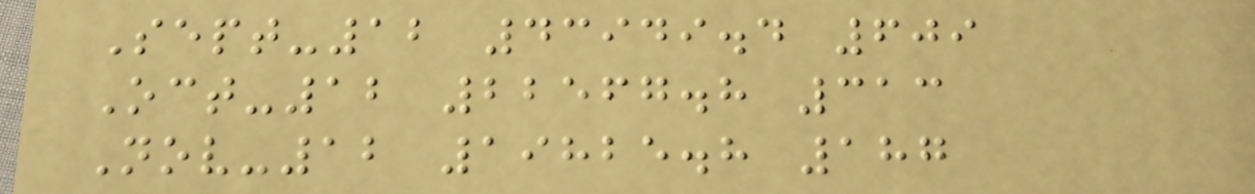Sept-12 43949.4 609
Oct-12 22567.8 313
Nov-12 19825.8 187
